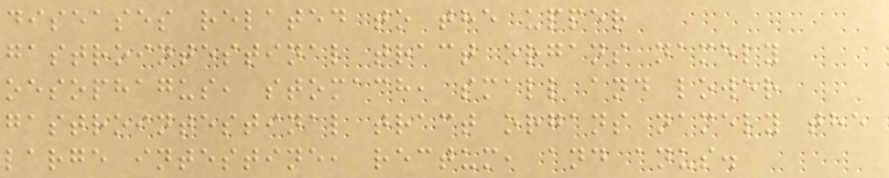diseases related to the upper
gastrointestinal tract organs namely
oesophagus, stomach, small and lower
gastrointestinal tract organs namely the
large intestine, rectum, and anus.
